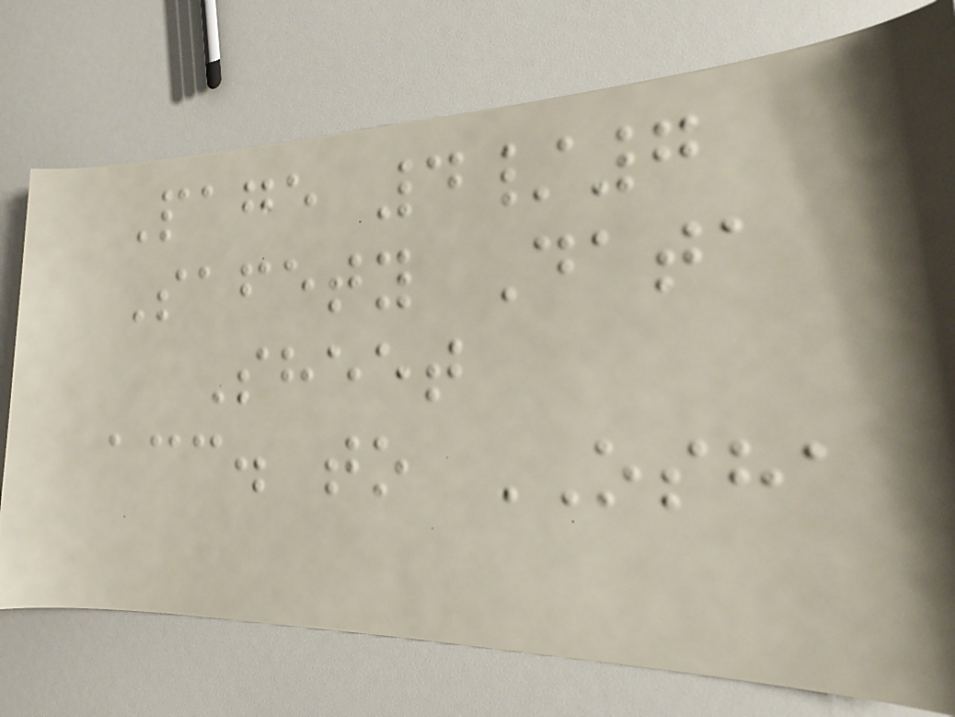Page 4/7
Safety Data
Sheet
acc. to OSHA
